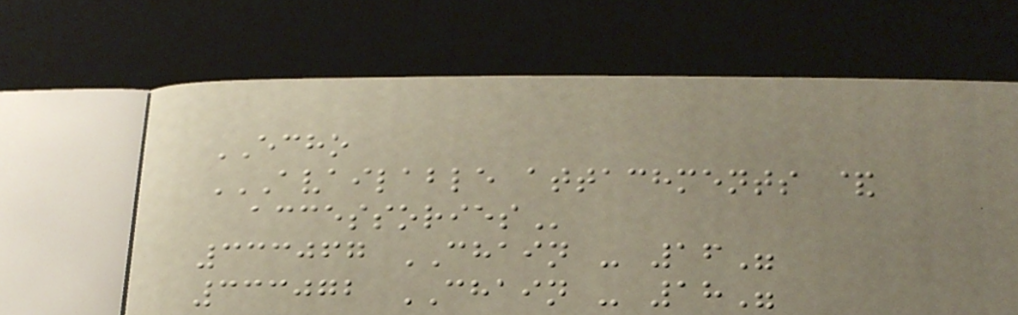ECHO
AVAILABLE ATTACHMENTS &
ACCESSORIES
333067 CHAIN - 16"
333072 CHAIN - 18"
